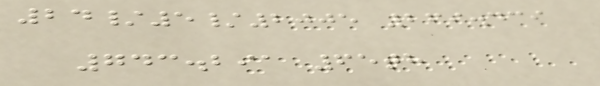24/5/2005 269.439
743.291 65th
